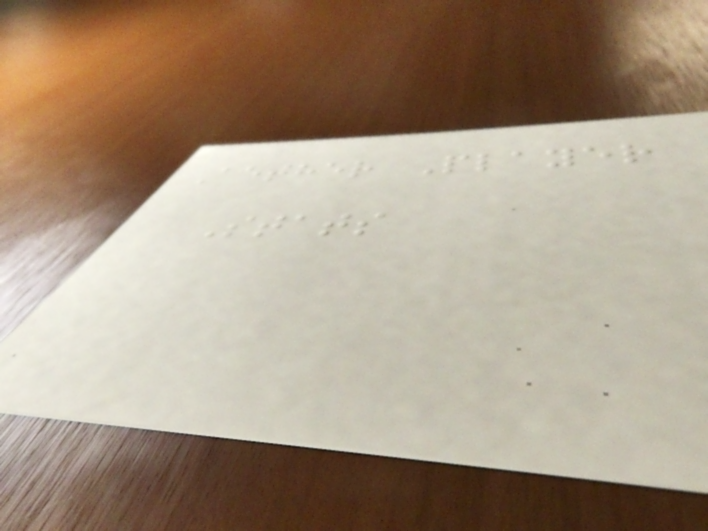Aether Player
Stats
